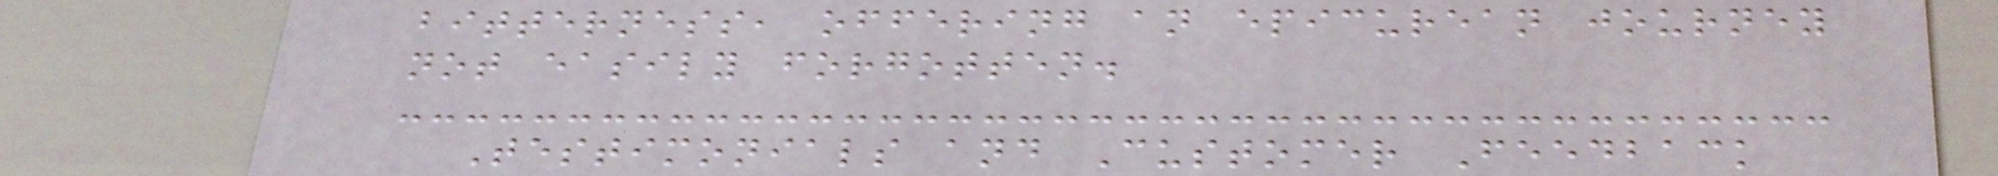bitterness, offering an epicurean journey
not easily forgotten.
Testimonials and Customer Feedback
